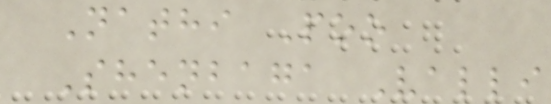Nathi Poo
Shenbaga Valli
